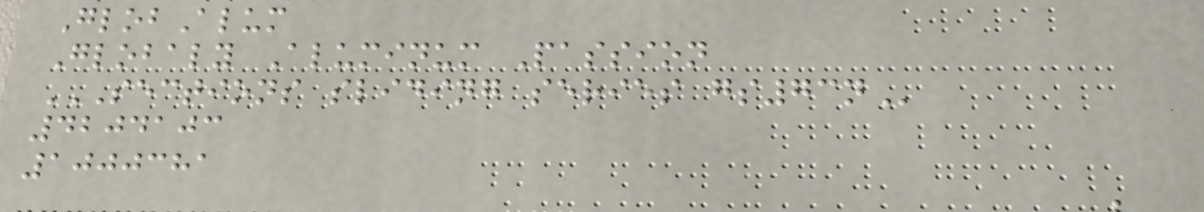GlobAlum
Globaly Aluminum Passion
SECTIONS SLIDING SERIES GS73N
4204103
1000381
